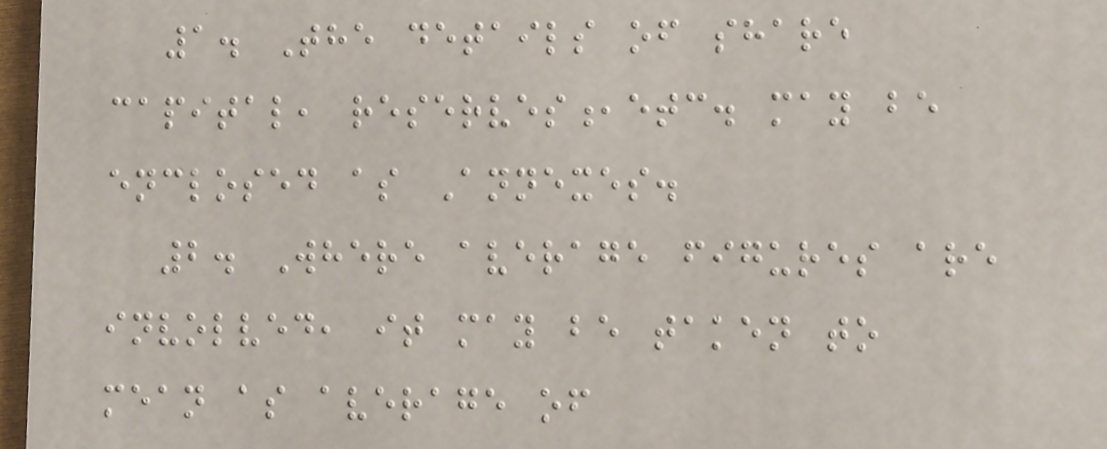1. The details of share
capital, reserves,etc. may be
enclosed as Annexes.
2. Where average figures are
involved, it may be taken to
mean as average of
